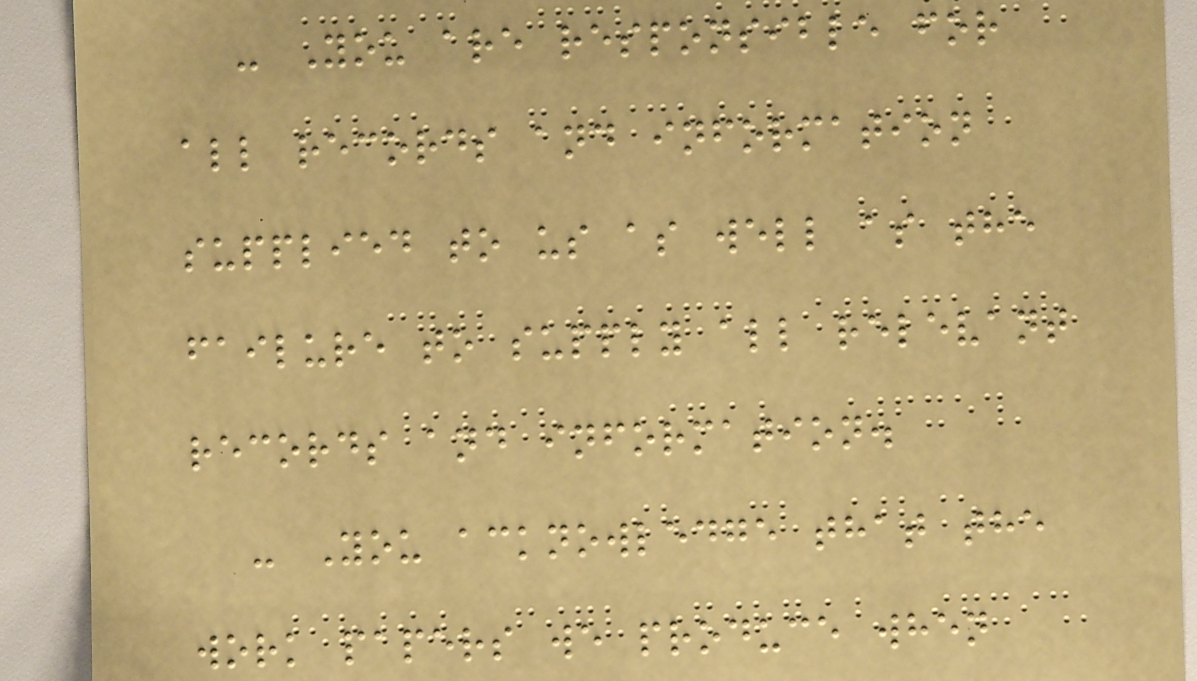- You are responsible for
all records and information
supplied to us as well as the
failure to supply all relevant
records and information.
- You acknowledge that the
work papers we produce when
